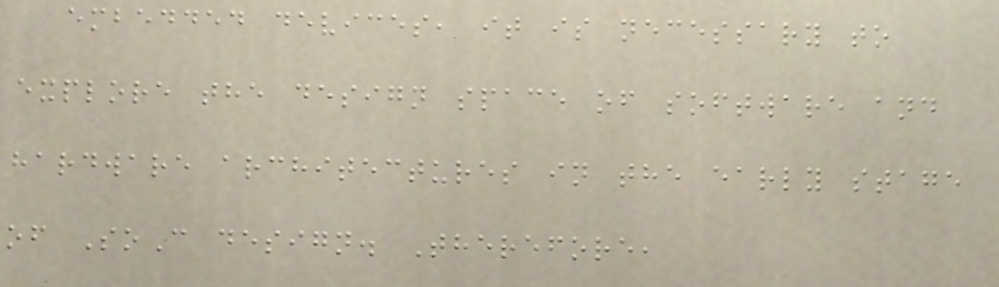embedded devices, it is necessary to
explore the design space of software and
hardware architectures in the early stage
of SoC design. Therefore,
